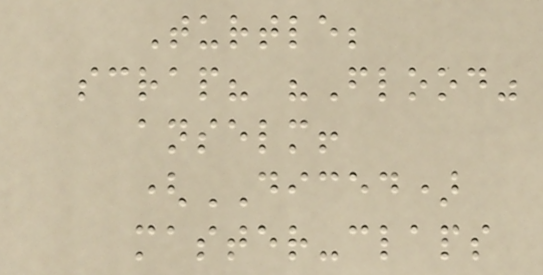Turtle;
scrap? "Flood"
anselm!
(DICED)
master-claps
